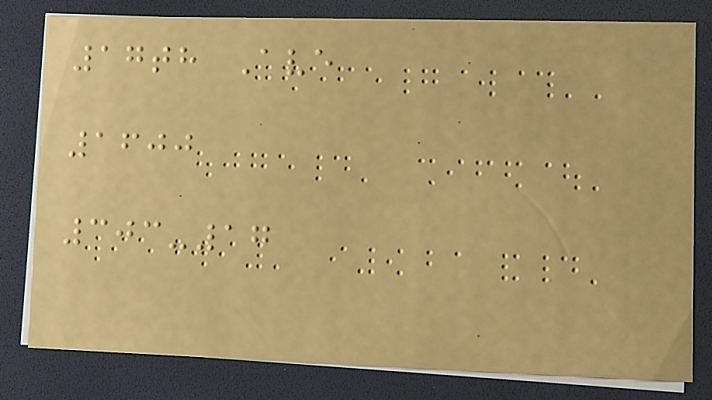17th Ave
1600
303-17
